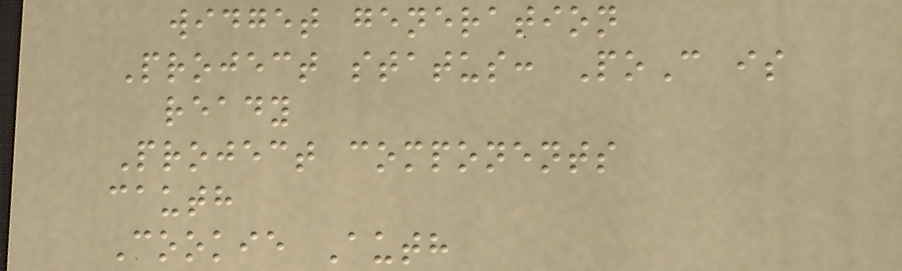widget generation
Project status: PoC is
ready
Project components
cauth
Cookie Auth
